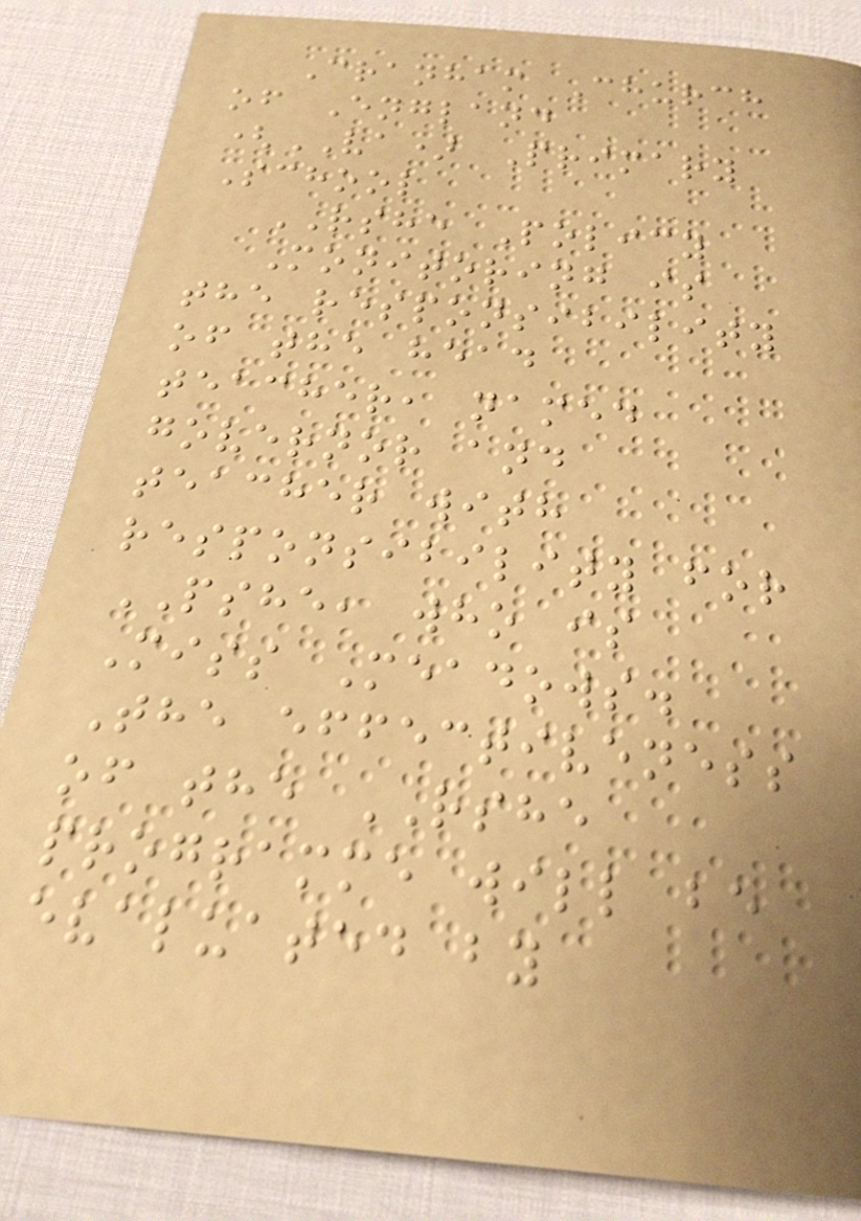Cranham Church
of England
(VA) Primary
School
RSHE Policy
Monitoring is
the responsibility
of the head
teacher, named
governor and
teacher with
responsibility for
PSHE, who is
Miss Meadows.
The effectiveness
of the RSHE
programme will be
evaluated by
